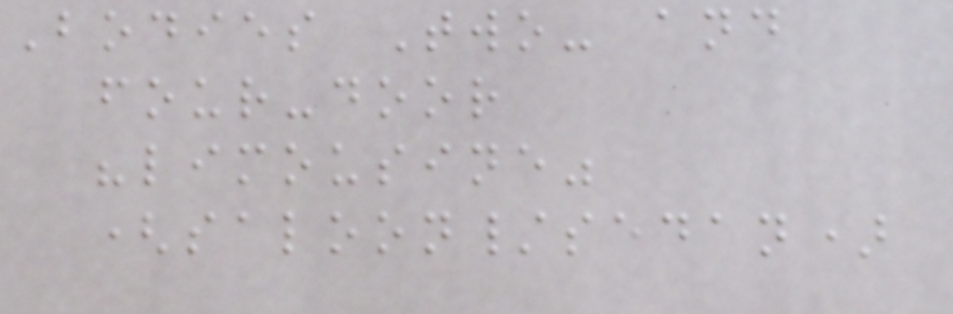Bodies Two- and
four-door
"limousine"
(saloon/sedan)
